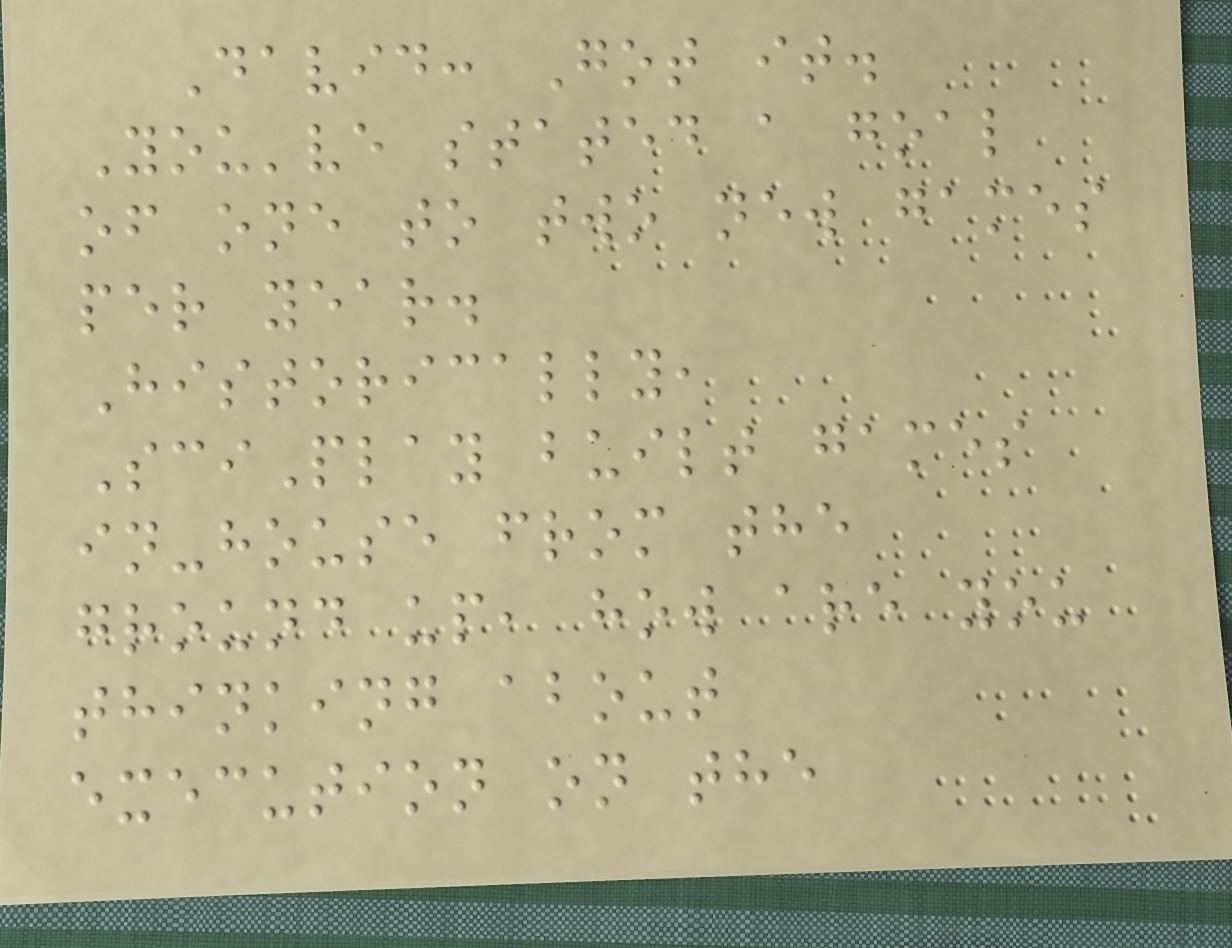David: Got it.
You've stated a goal
of one to two new games
per year.
Historically,
SciPlay built games
in-house from the
ground up, how are you
thinking about
execution on the
